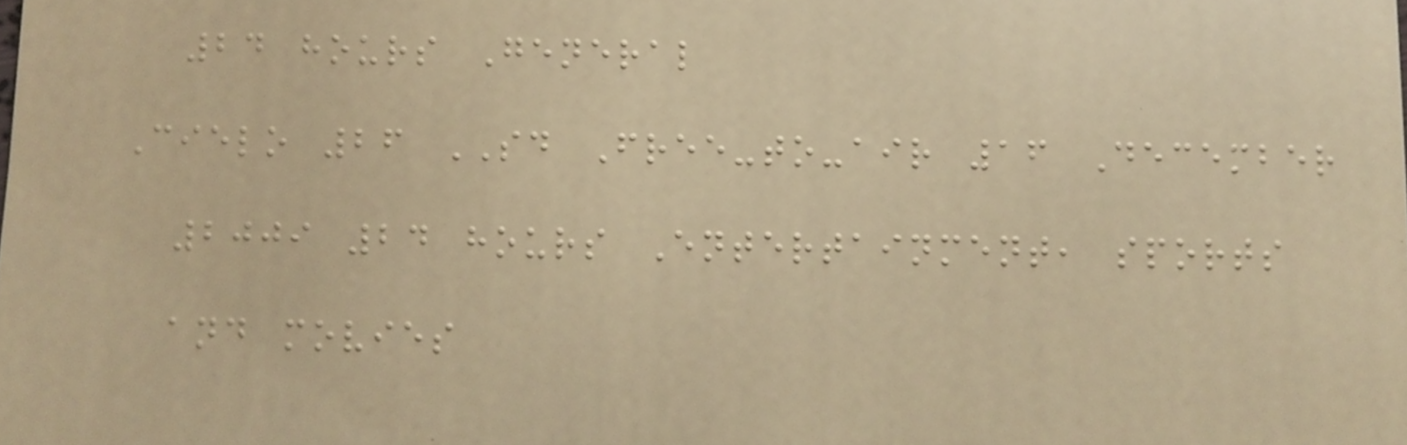24 hours General
Cielo 26 SD Free-to-air 16 December
2009 24 hours Entertainment, sports
and movies
